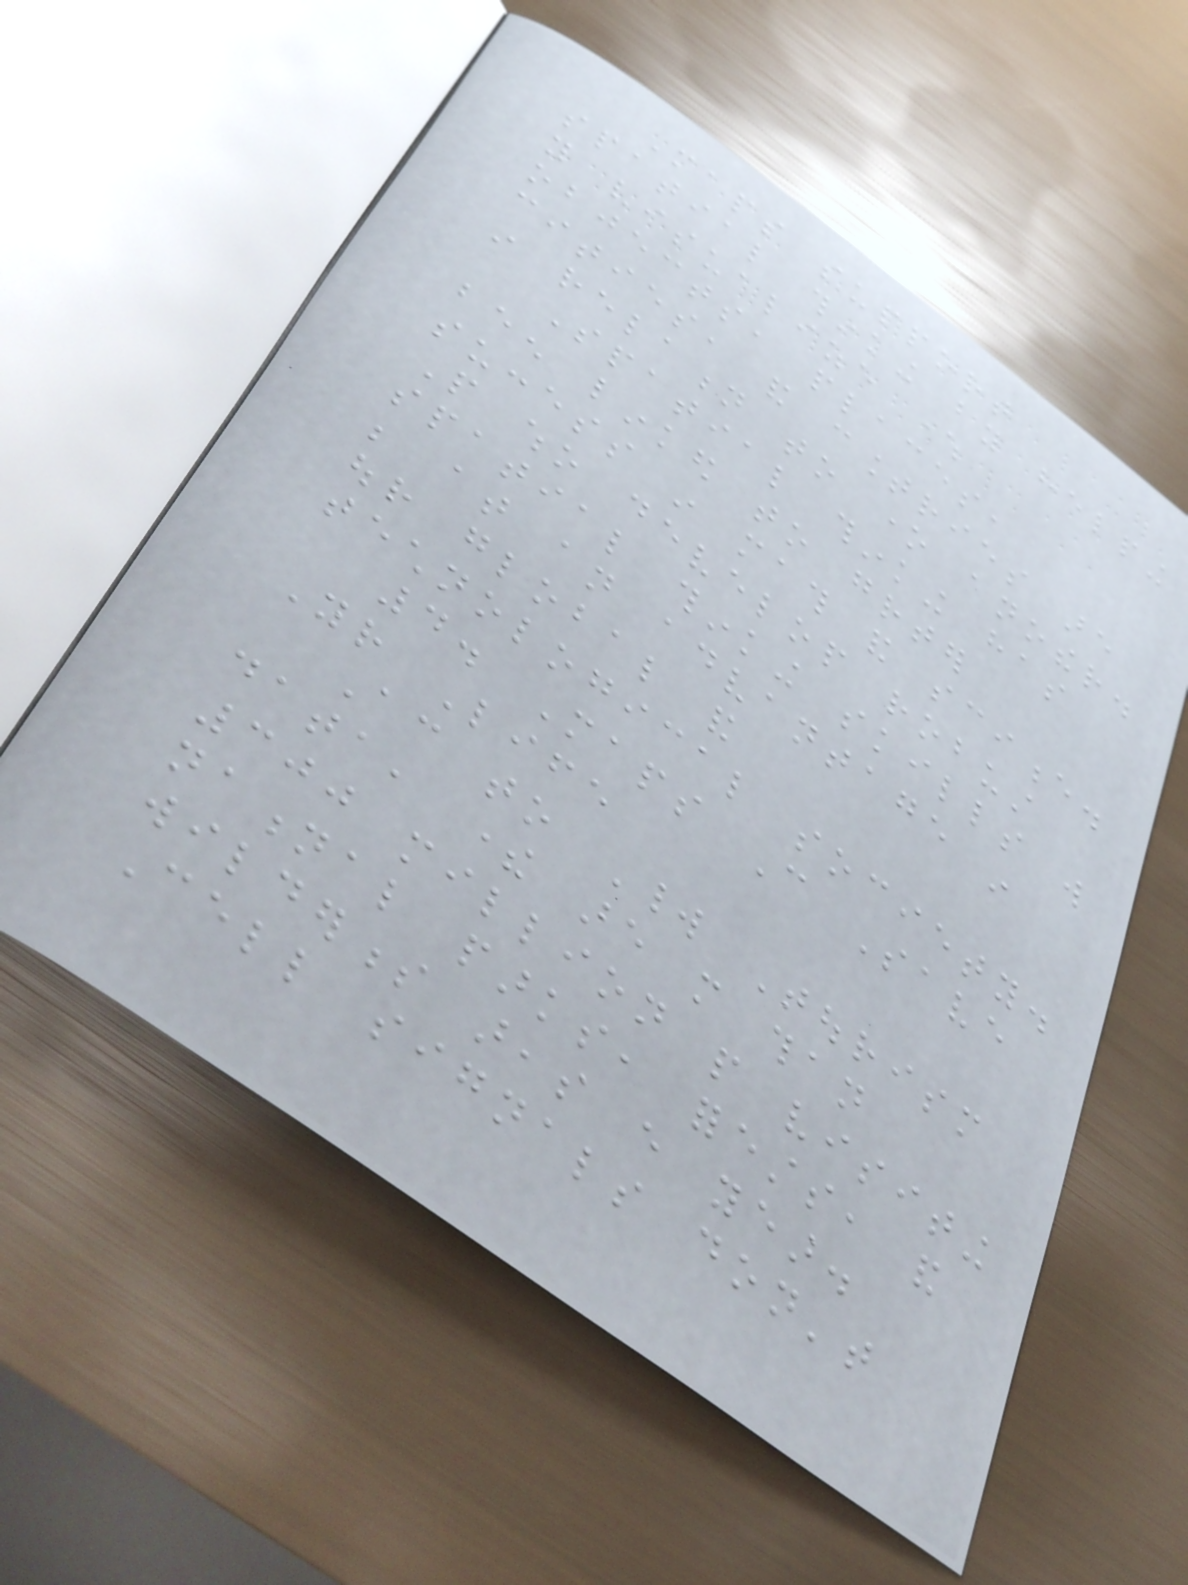Maps support
spatial thinking by helping
you visualize where
objects, places,
cities, and countries are
in relation to one another.
Spatial thinking has
been linked to greater
success in math and science.
People who develop robust
spatial thinking skills will
be at an advantage in
our global and
technological society.
4. Maps Can Save
Your Life
According to World Tourism
data, there are more than
300 million people visiting
national parks, forests, and
wilderness areas every year.
Cell signals don't
